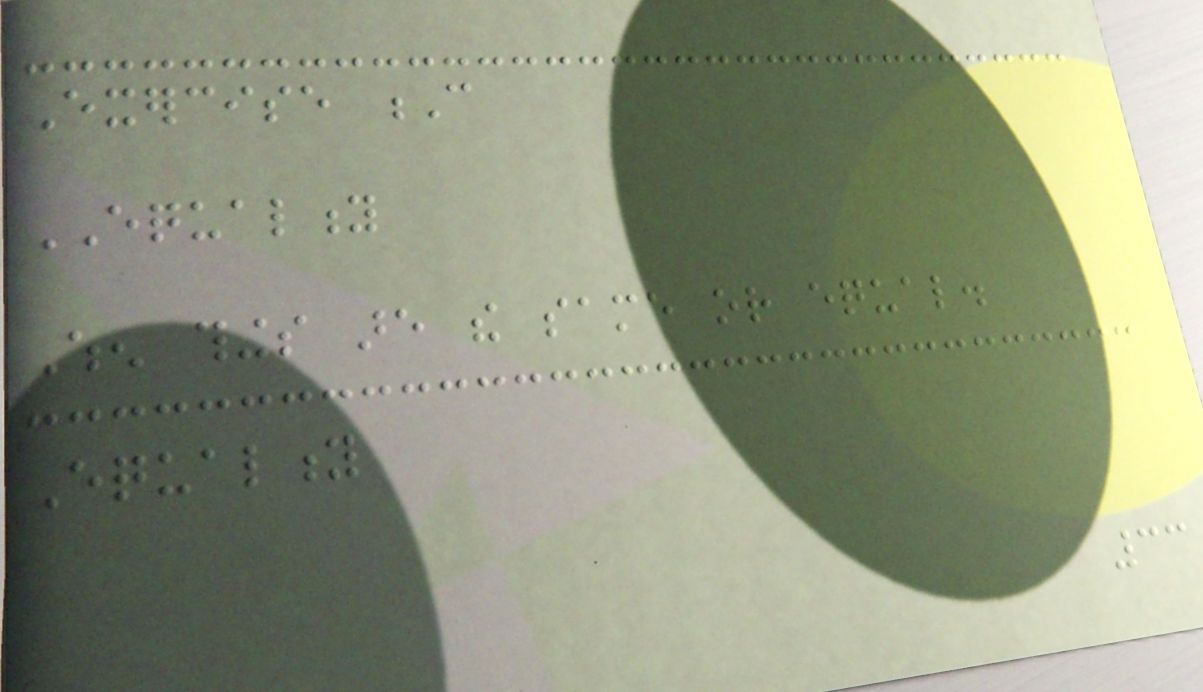Exercise C
EQUALITY
When things are the same or equal.
Equality
33
